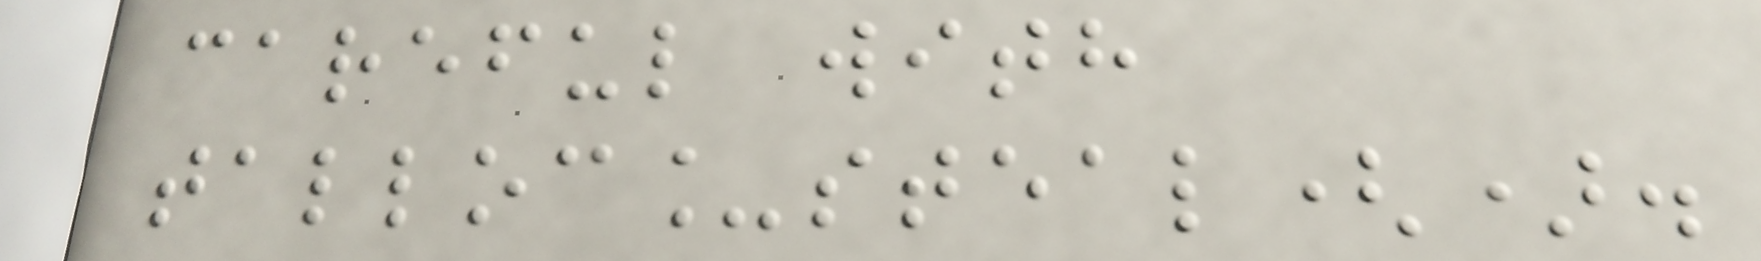careful with
talloc_steal().
